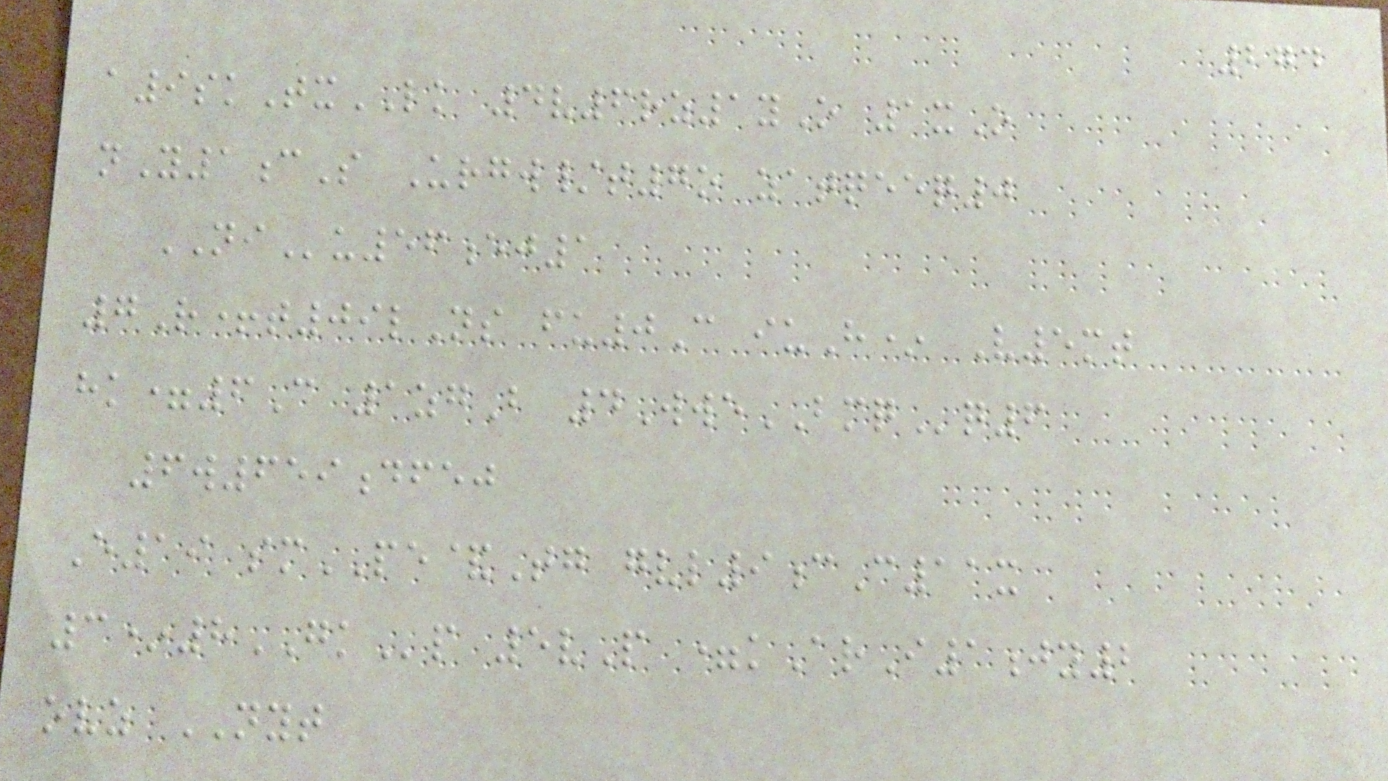274
a9skTxLK 4v6rz1yO 1xO
nY1cS Urgw/t7o zatqeeq0
NIu56ej1
7R+t09lNs fu0C iuH* V5mt
hk=6C 1zgB 4WweBMQq6
6w659dfej
E19 smPE&Tg gvl9cC11x
3*8GKp 5vP =kArI1jy2
ovz NYT
